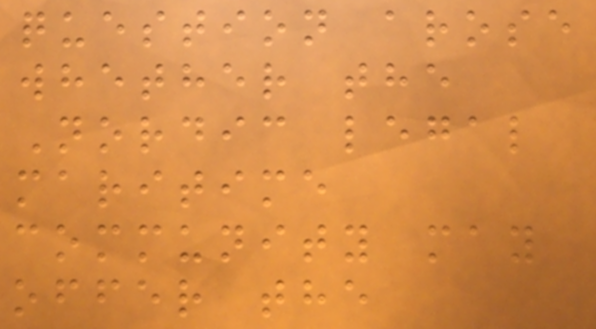question arose
whether the
Nordic legal
maritime
community may
offer the
